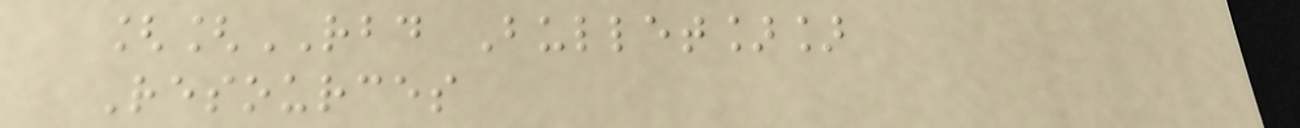[[RBD Bullet]]
Resources
